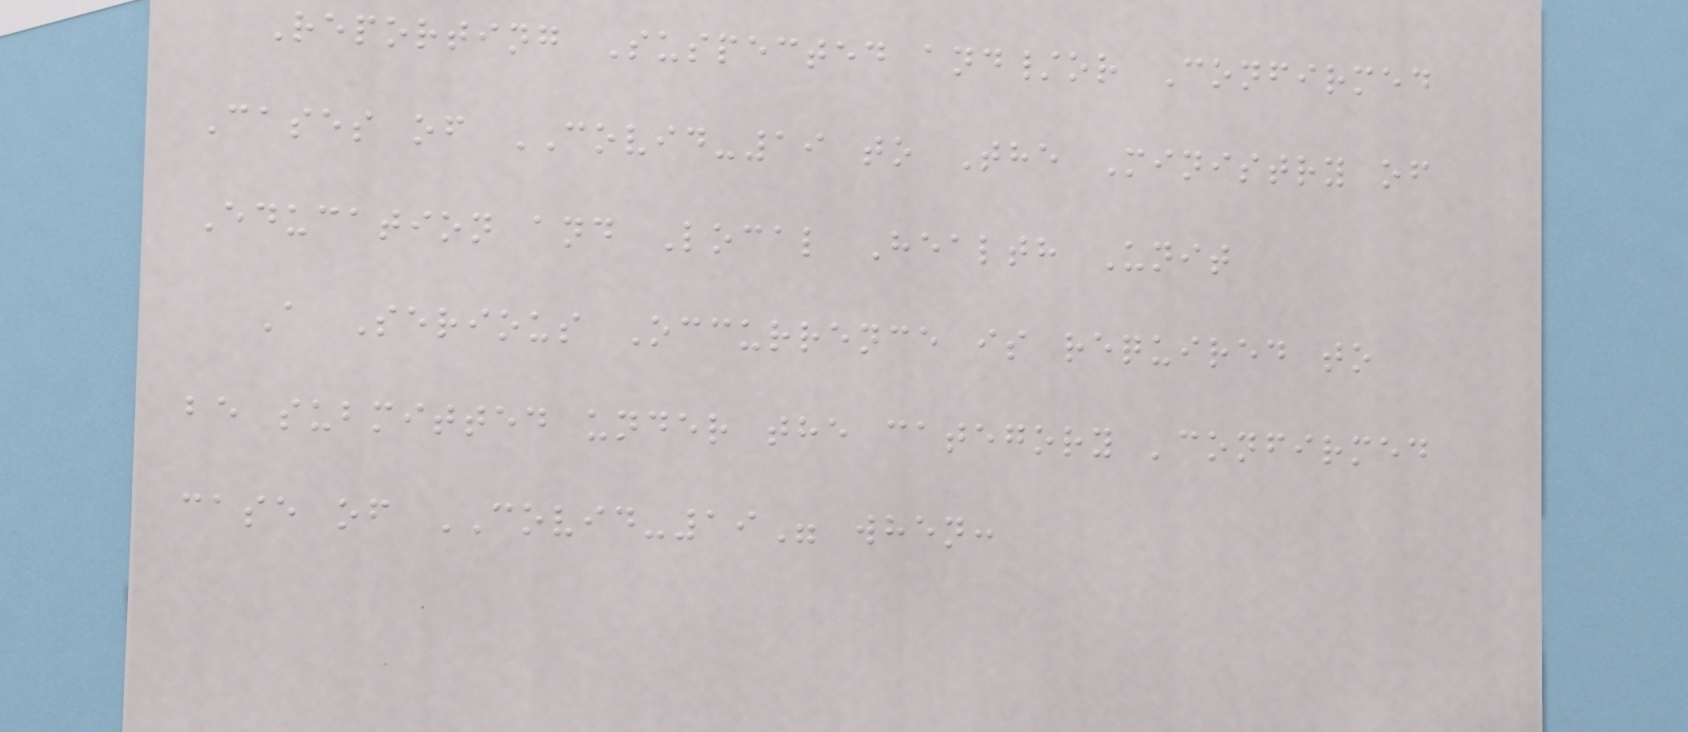Reporting Suspected and/or Confirmed
Cases of COVID-19 to The Ministry of
Education and Local Health Unit
A Serious Occurrence is required to
be submitted under the category 'confirmed
case of COVID-19" when:
